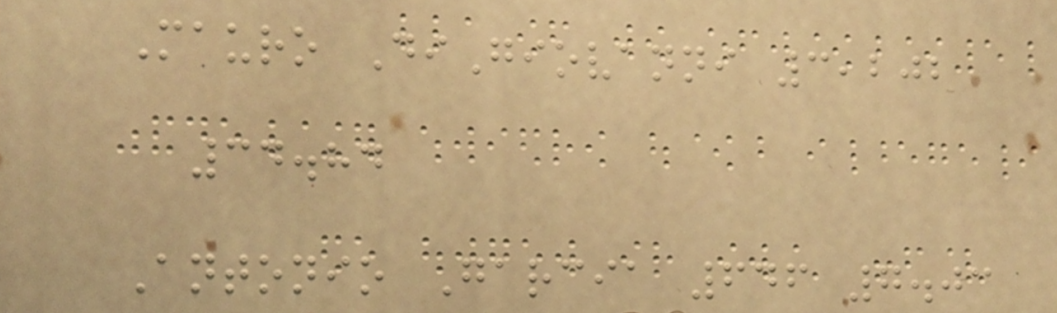Mauro DiGiovanni 3,202
34.84
Antonio Garcia 646 7.03
